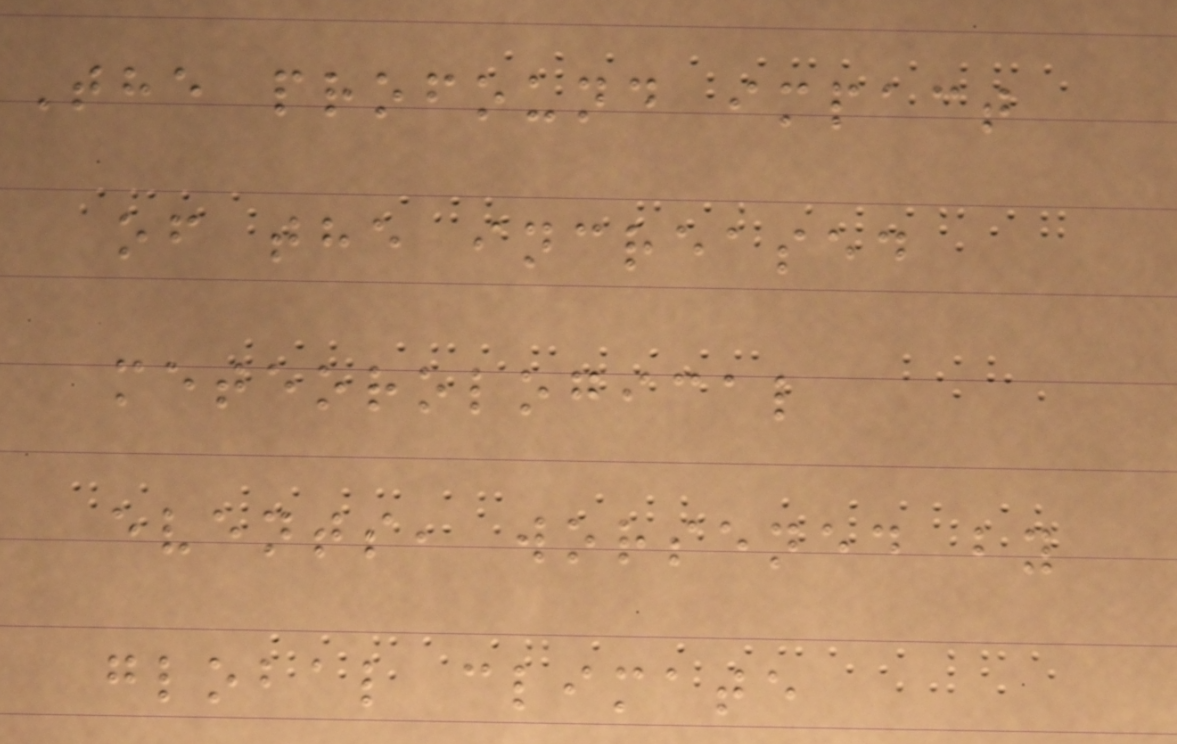The profound impact
of the increased
meteorological
events, worsened by
global climate
